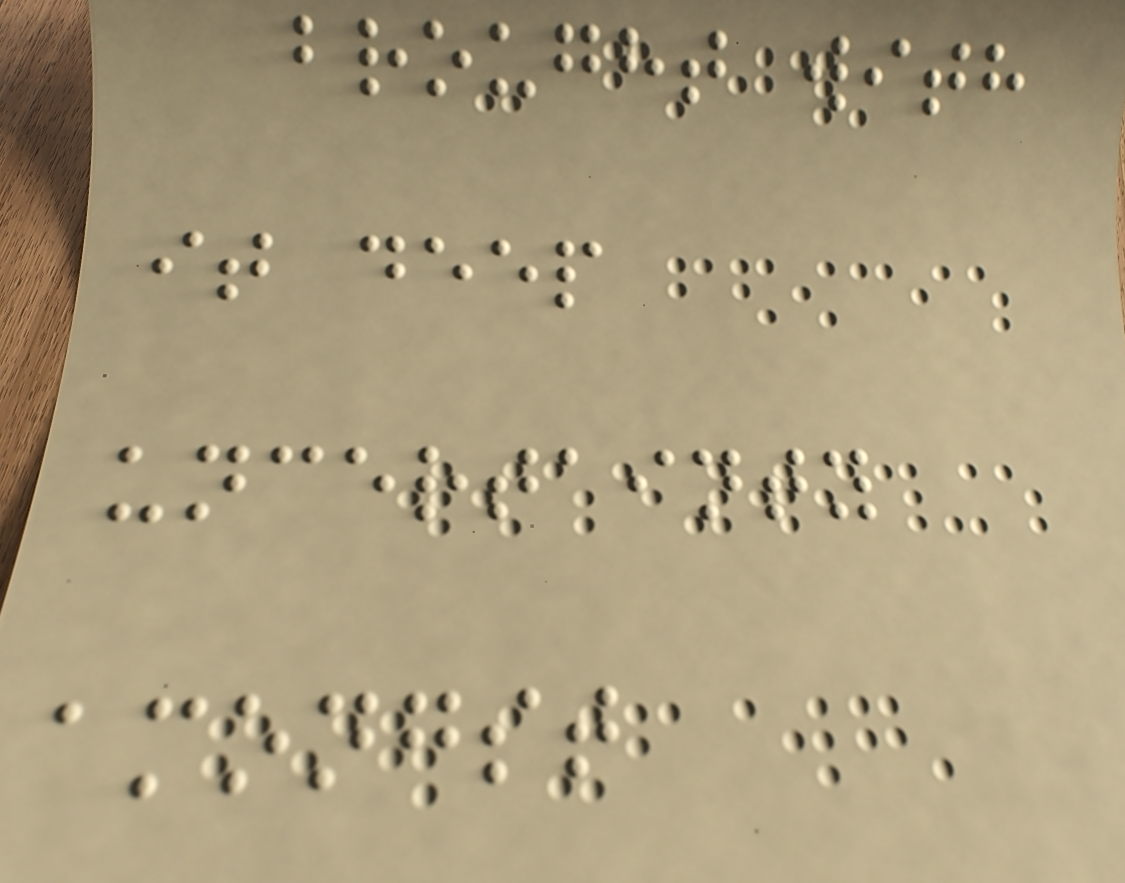brought with
it deep
uncertainty
amongst
